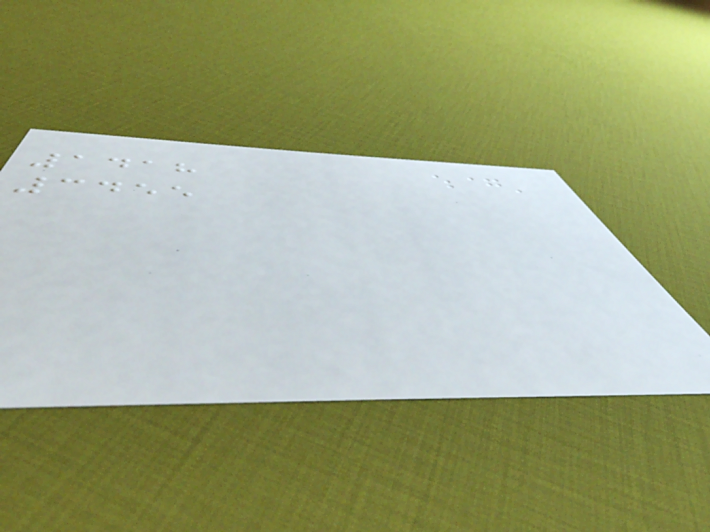1418
3455
